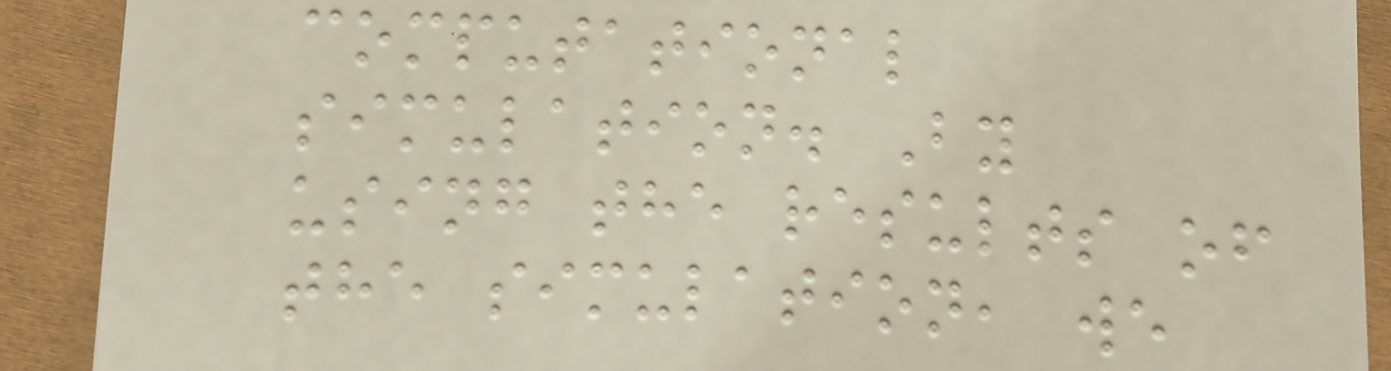computational
simulation. By
using the results of
the simulation, we
